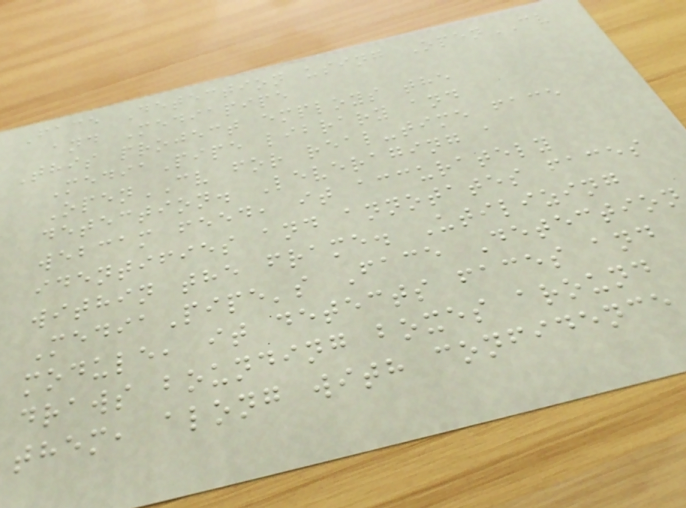Face Detection using OpenCV
and Mediapipe
This project employs the
MediaPipe library and
OpenCV for real-time face
detection. Leveraging a
webcam feed, it accurately
identifies and annotates faces
within the frame. Utilizing
MediaPipe's Face Detection
module, it detects faces and
draws bounding boxes around
them, along with confidence
